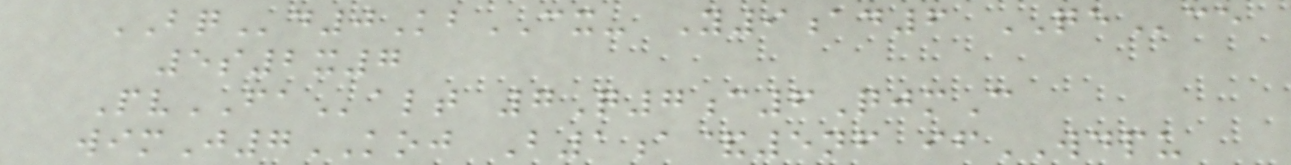BQd0KbCX- Y9ad6 QEce
5s2x7
PvFAalt 7Q7c6QjmC
wimJ7KOJ B1a&5nf ifWDPU
